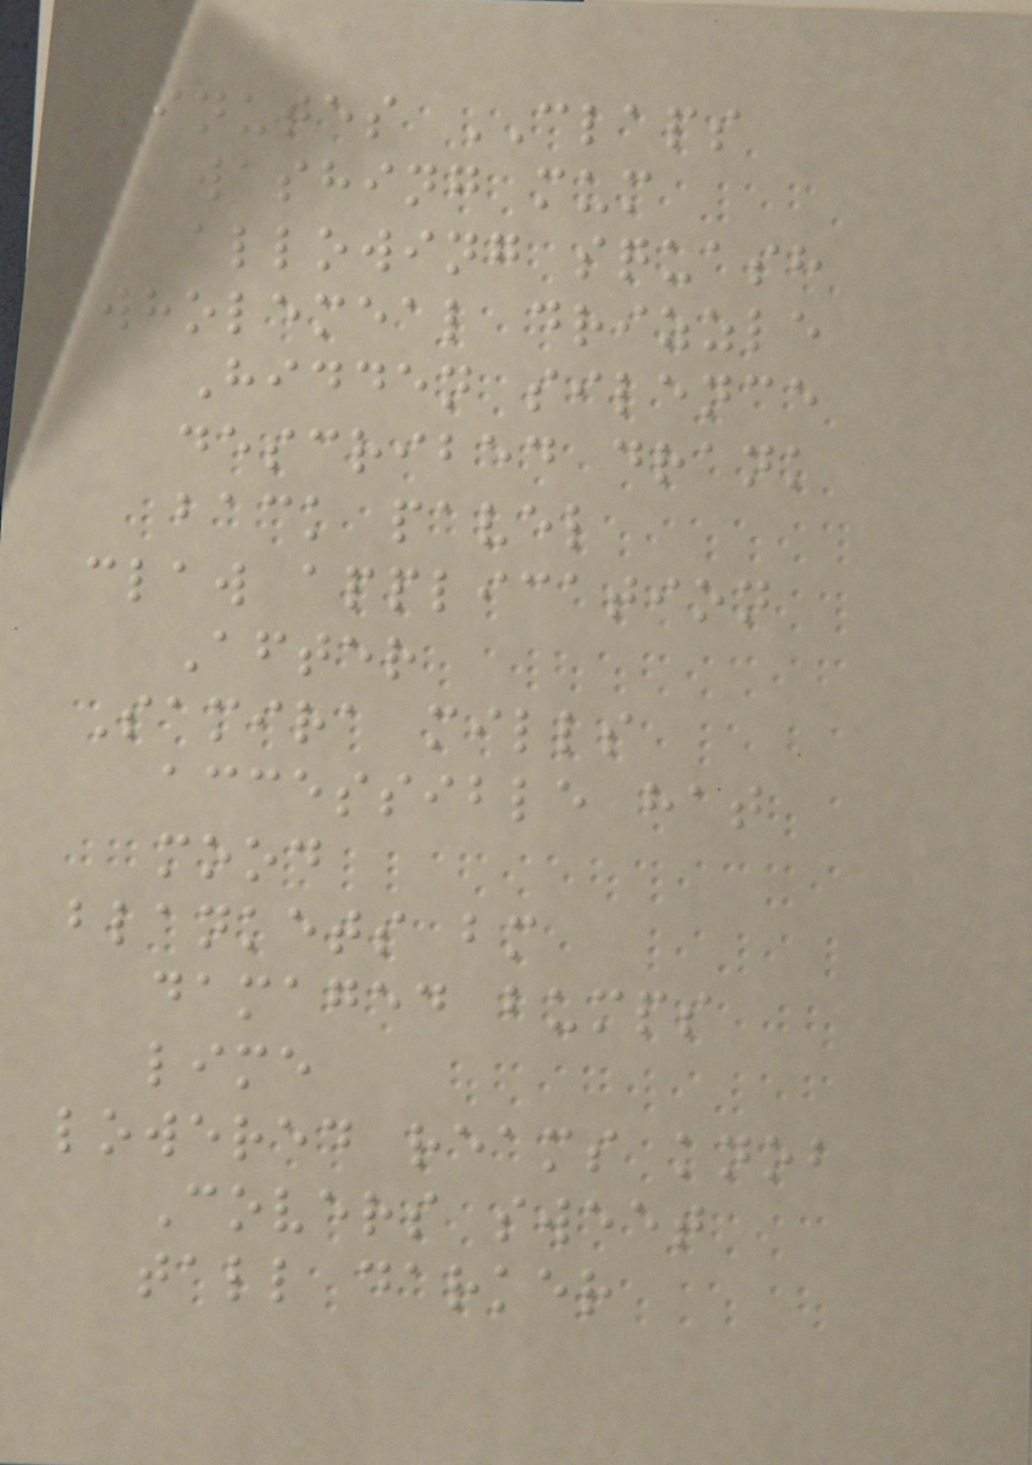minutes CLAPS
washing mum
allowing squash
wholemeal drizzle
Hidden silence
described drank
back pavel
claw application
After
Samira mills
accessible hat
mood
blankets bm
damaged bumps
lime
lowered reams knob
Covers sweet
tall darker
